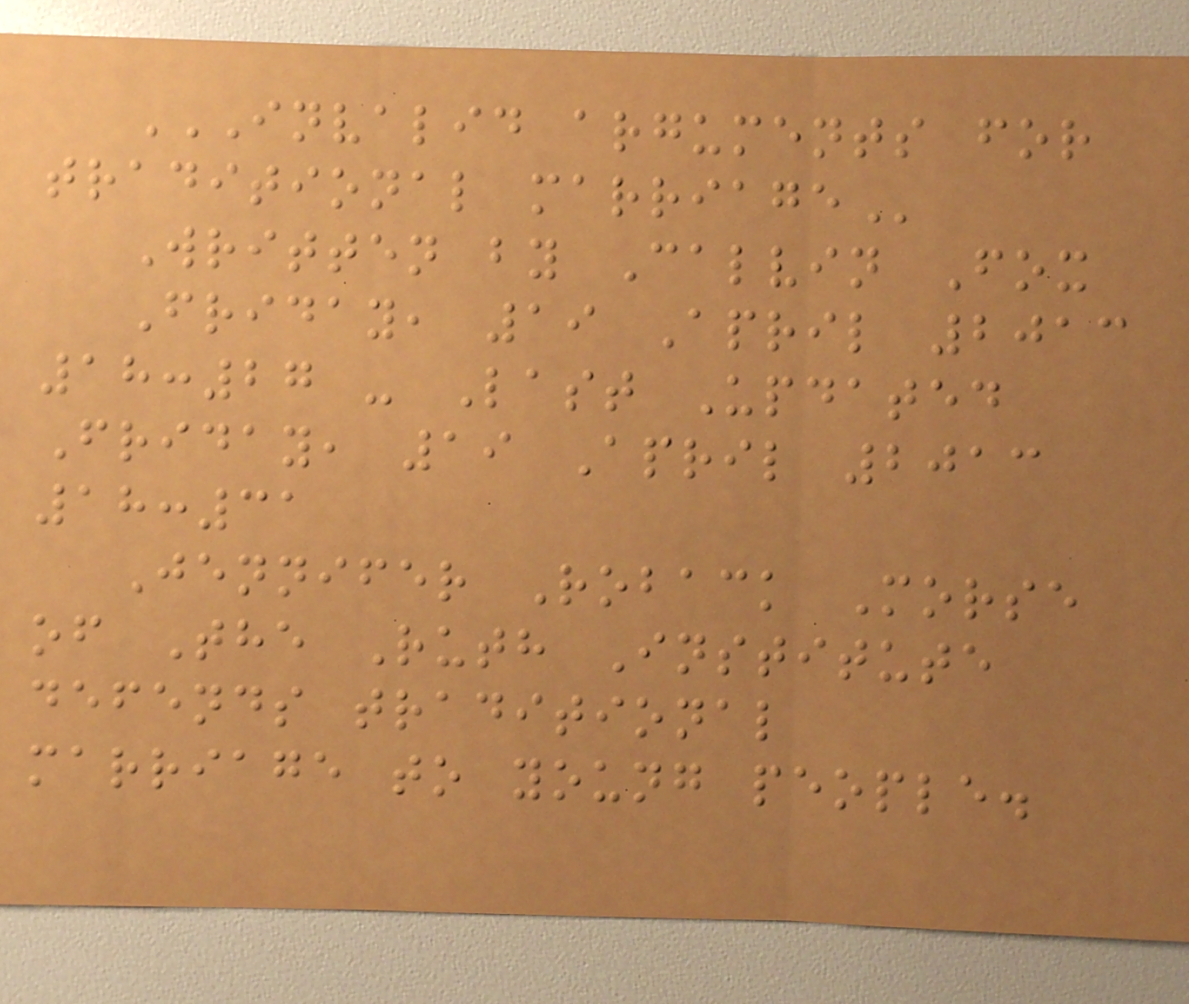INVALID ARGUMENTS FOR
TRADITIONAL MARRIAGE
Written by Calvin Fox
Friday, 19 April 2013
18:27 - Last Updated
Friday, 19 April 2013
18:31
Jennifer Roback Morse
of The Ruth Institute
defends traditional
marriage to young people.
